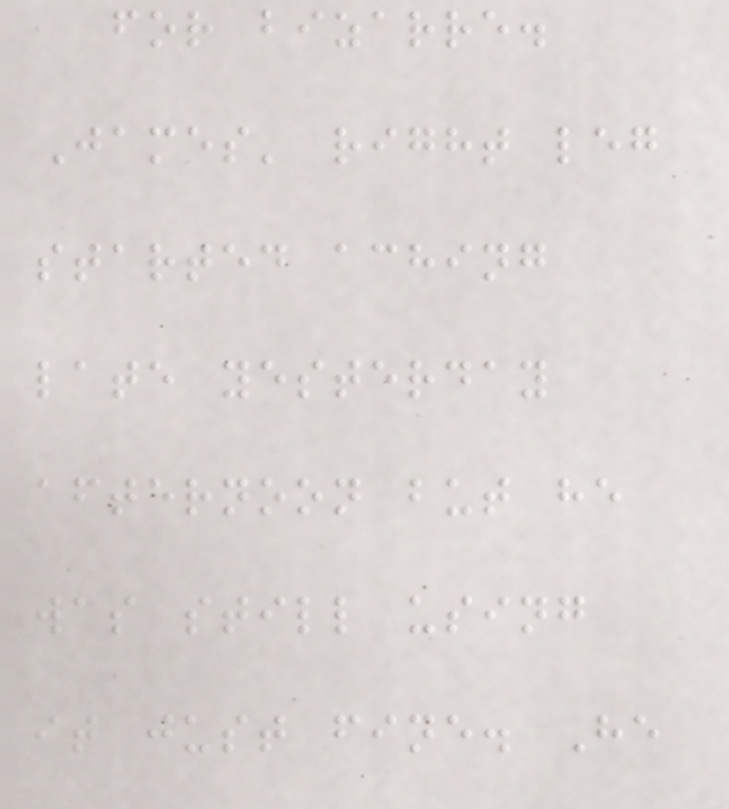for bizarre.
James' right leg
started aching
late yesterday
afternoon but he
was still using
it just fine. He
